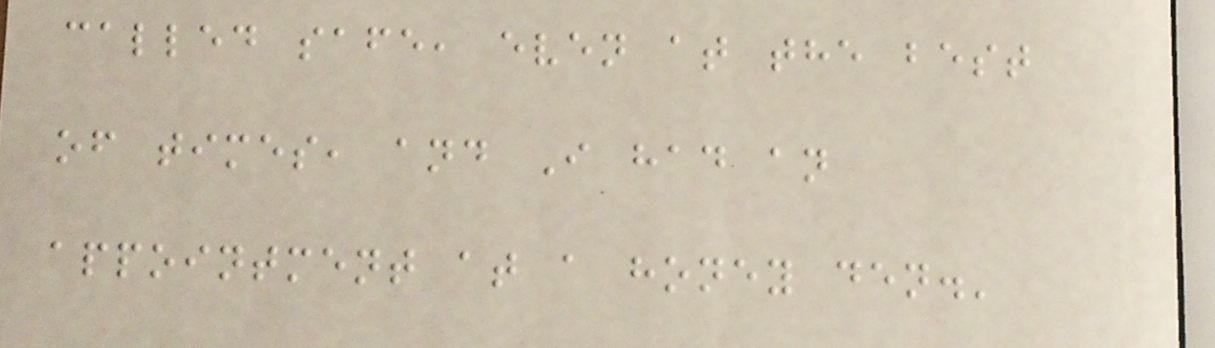called safe, even at the best
of times, and I had an
appointment at a honey den.'
